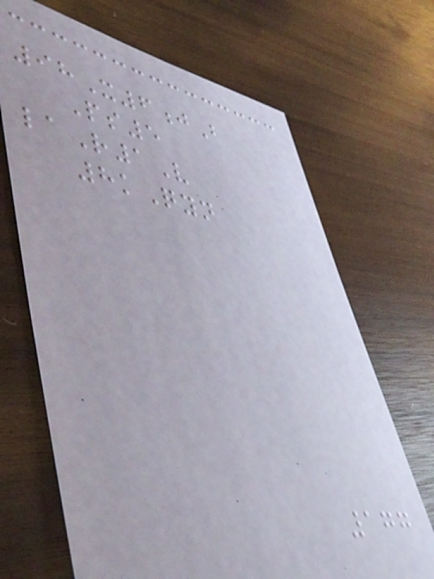98X6jB
Ps5
laR1V
8kQyn
177
